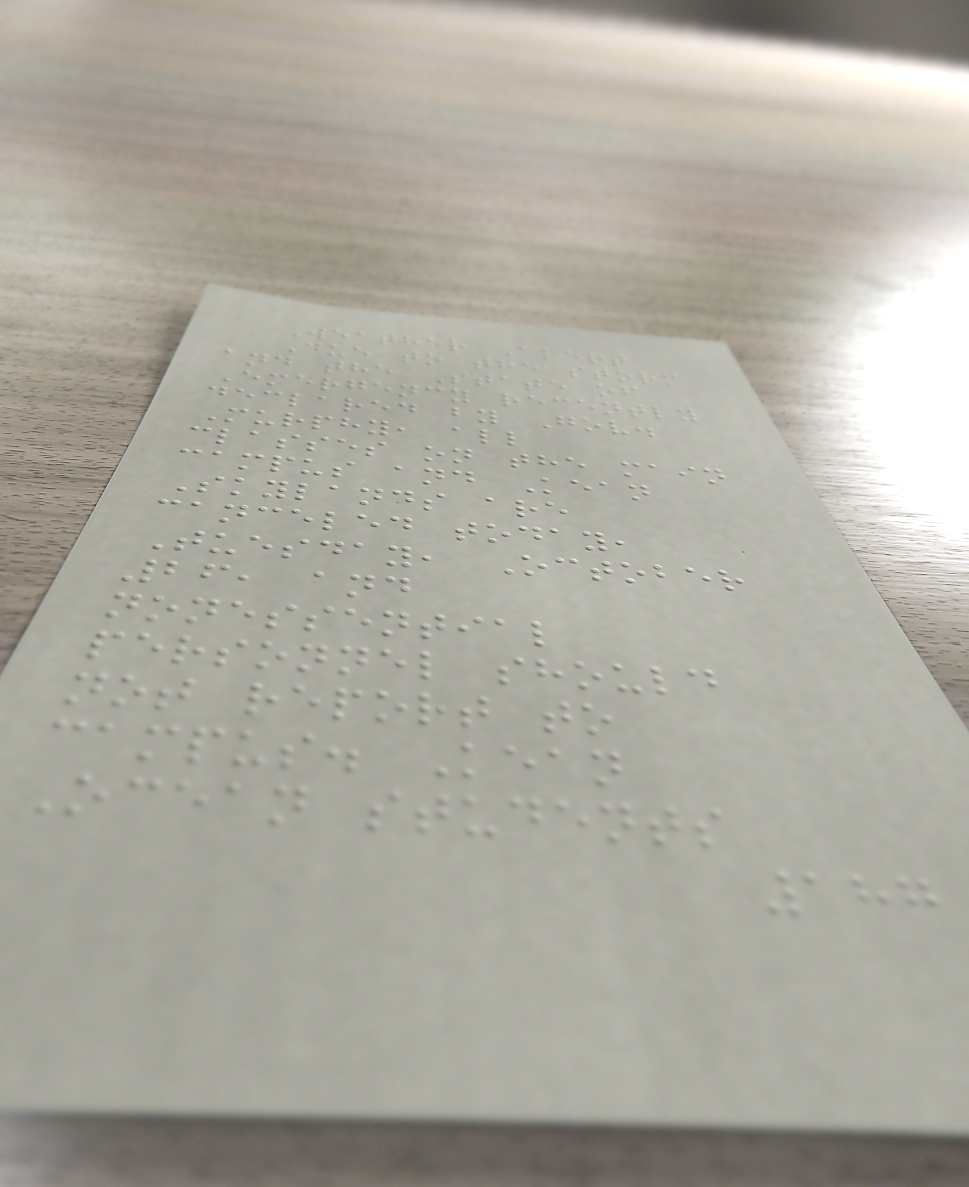Weather Alert
Due to the storm
and the State of
Emergency recently
declared by Gov.
Murphy, all
classes on the main
campus and Kean
Skylands are
canceled today,
Tuesday, October
26, and
nonessential
personnel should
not report to
campus. Kean
Ocean students
187
